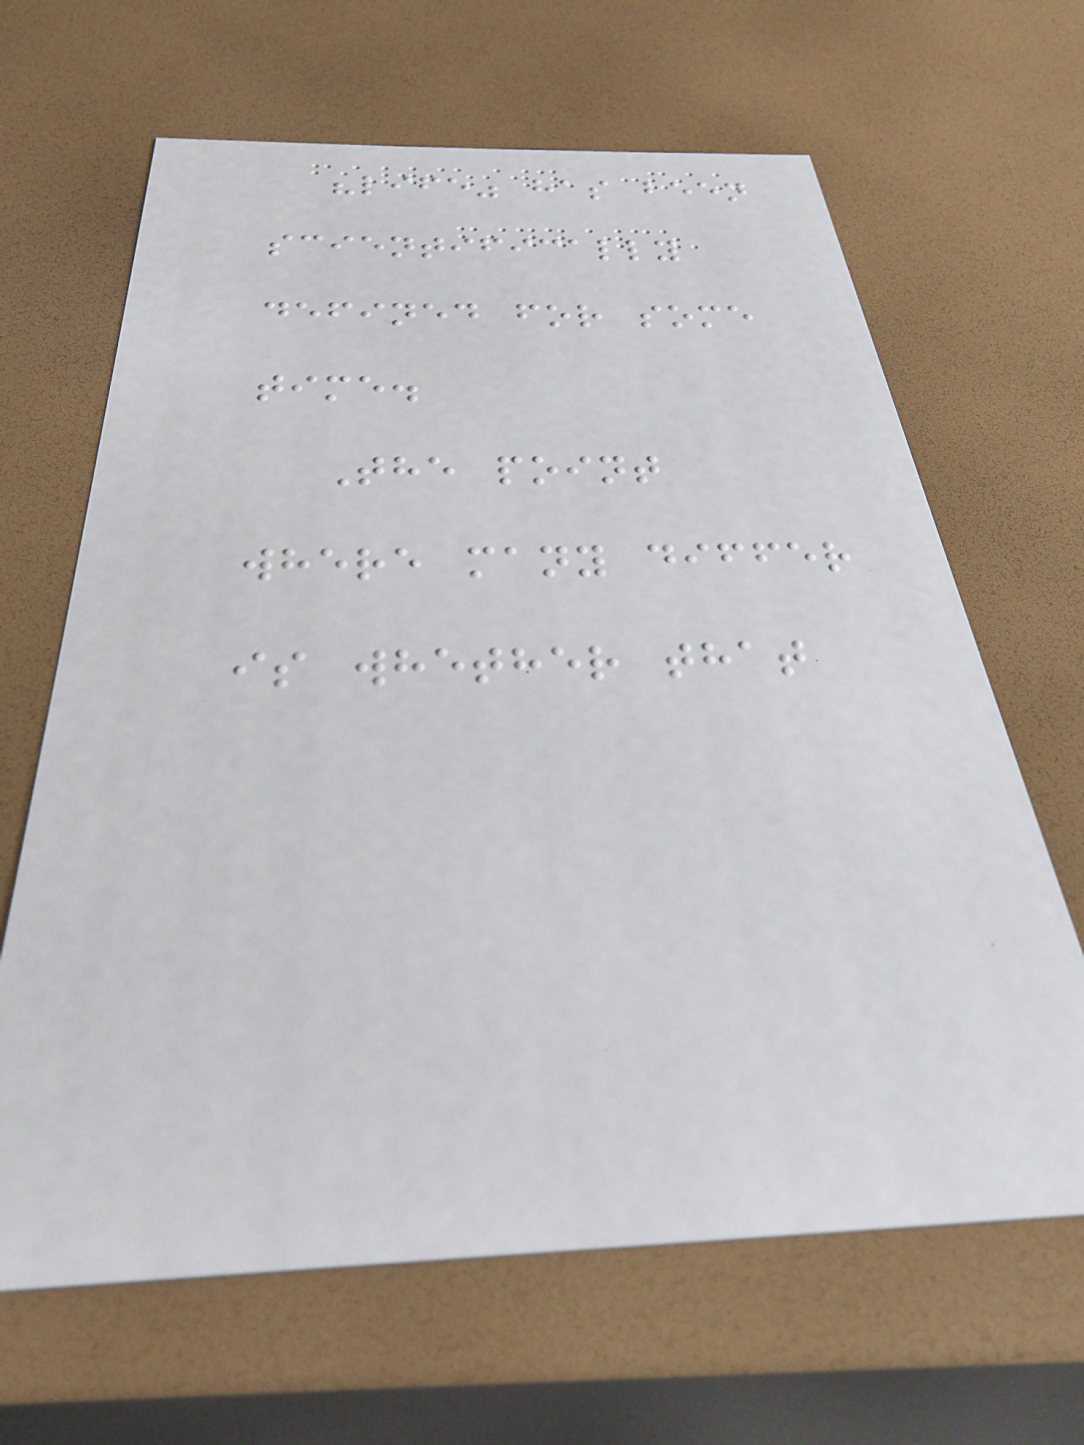"life" has been
scientifically
defined for some
time.
The point
where many differ
is whether that
